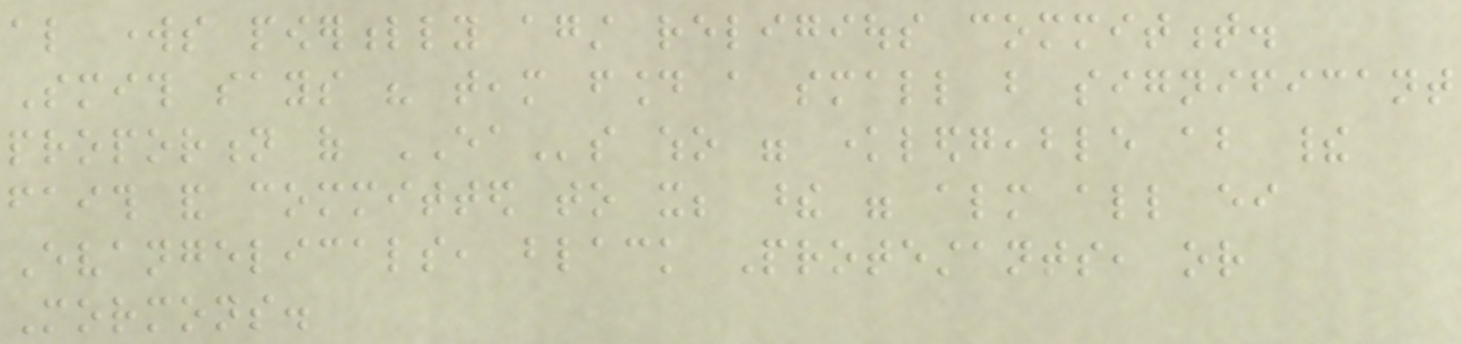also works powerfully against religious commitment.
Smith says his team found a small but significant
proportion of EAs who were knowledgeable about their
faith and committed to it; these were almost all either
Evangelicals, black Protestants, or
Mormons.
